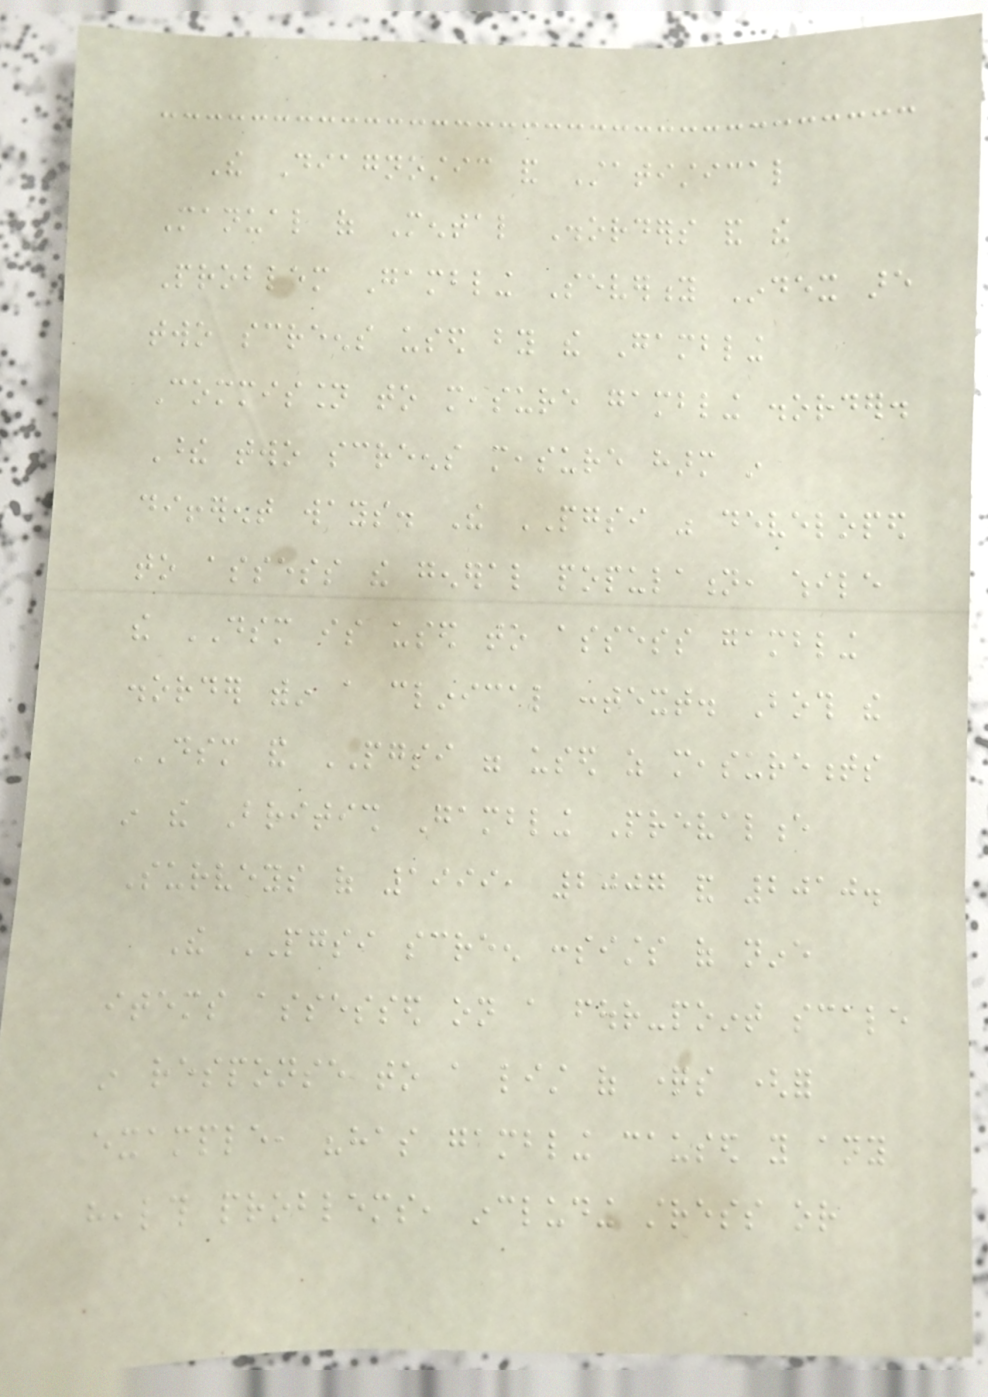The Diagnostic and Statistical
Manual of Mental Disorders and the
Problem Gambling Severity Index are
two screens used by the Gambling
Commission to measure gambling disorder.
These two screens measure harm in
different ways. The PGSI was developed
to assess the general population, while
the DSM is used to assess gambling
disorder within a clinical context. Both the
DSM and PGSI were used as measurements
in the British Gambling Prevalence
Surveys of 1999, 2007 and 2010.
The PGSI screen consists of nine
items assessed on a four-point scale
in response to a list of questions (for
example, "has gambling caused you any
health problems, including stress or
